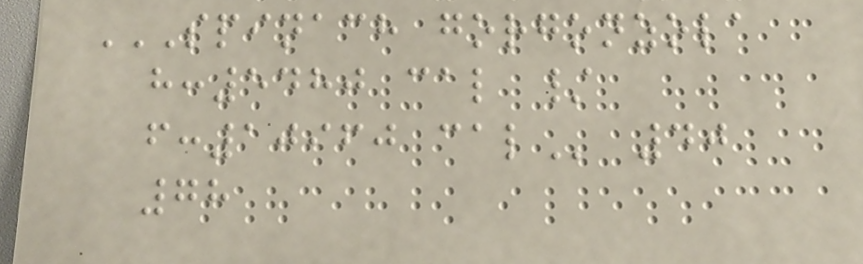SPINACH GORGONZOLA
H:5480 CAL /
F:10960 CAL 40
78
